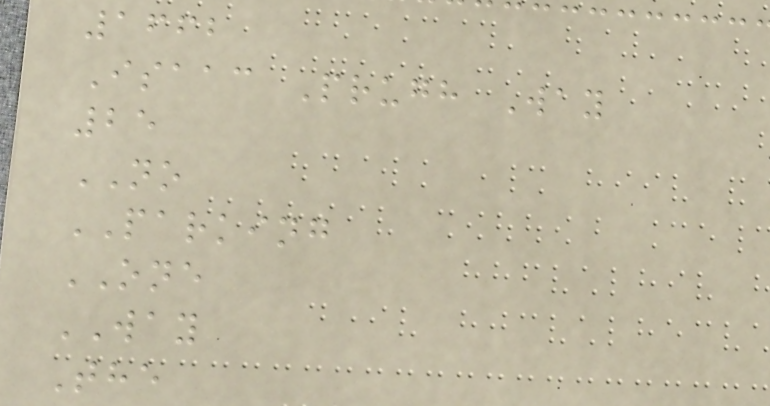1662
Isaac Prugh Way
25
NO
PARKING
ONE
WAY
The
